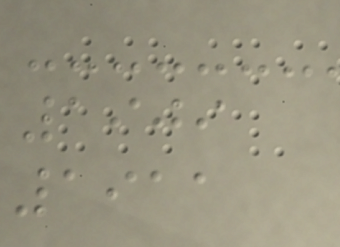1909
1911
